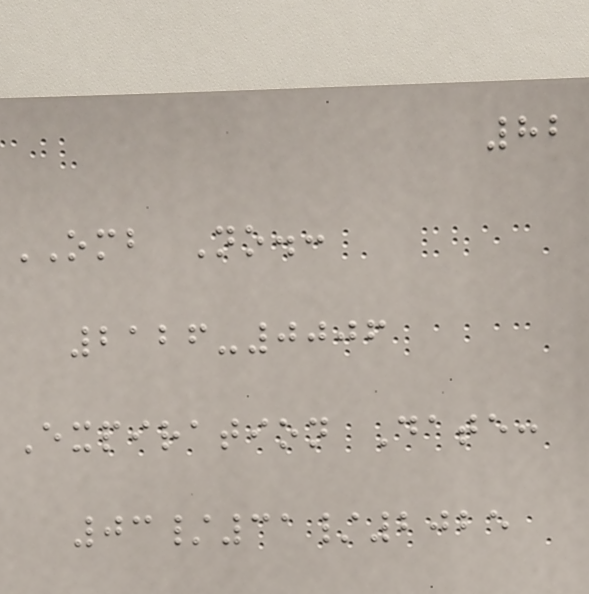82
OMB No.:
2126-0006
Expiration Date:
03/31/2025
